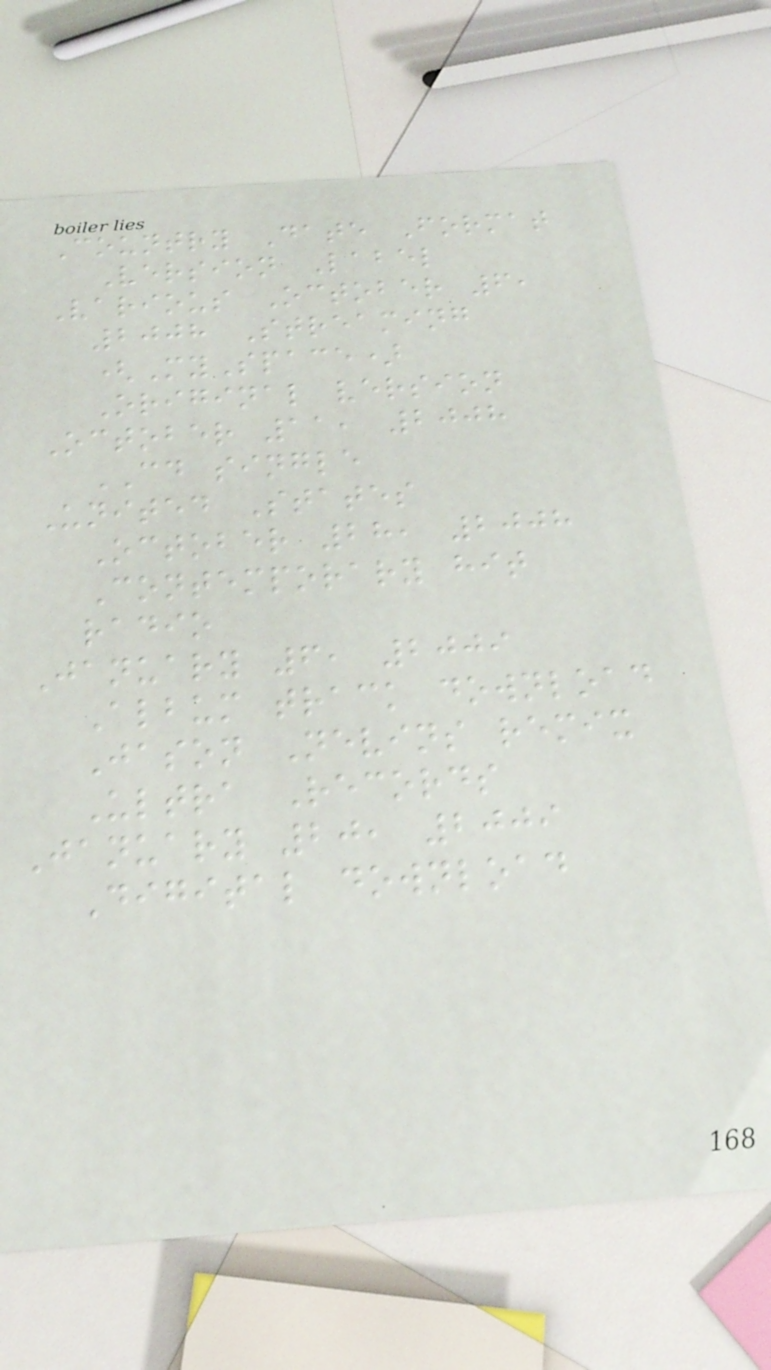Country Date Format
Version Label
Various October 6,
2008 Streaming
(MySpace)
Original version
October 11, 2008
CD single
United States
October 28, 2008
Contemporary hit
radio
January 6, 2009
Album track download
Jason Nevins remix
Ultra Records
January 20, 2009
Digital download
